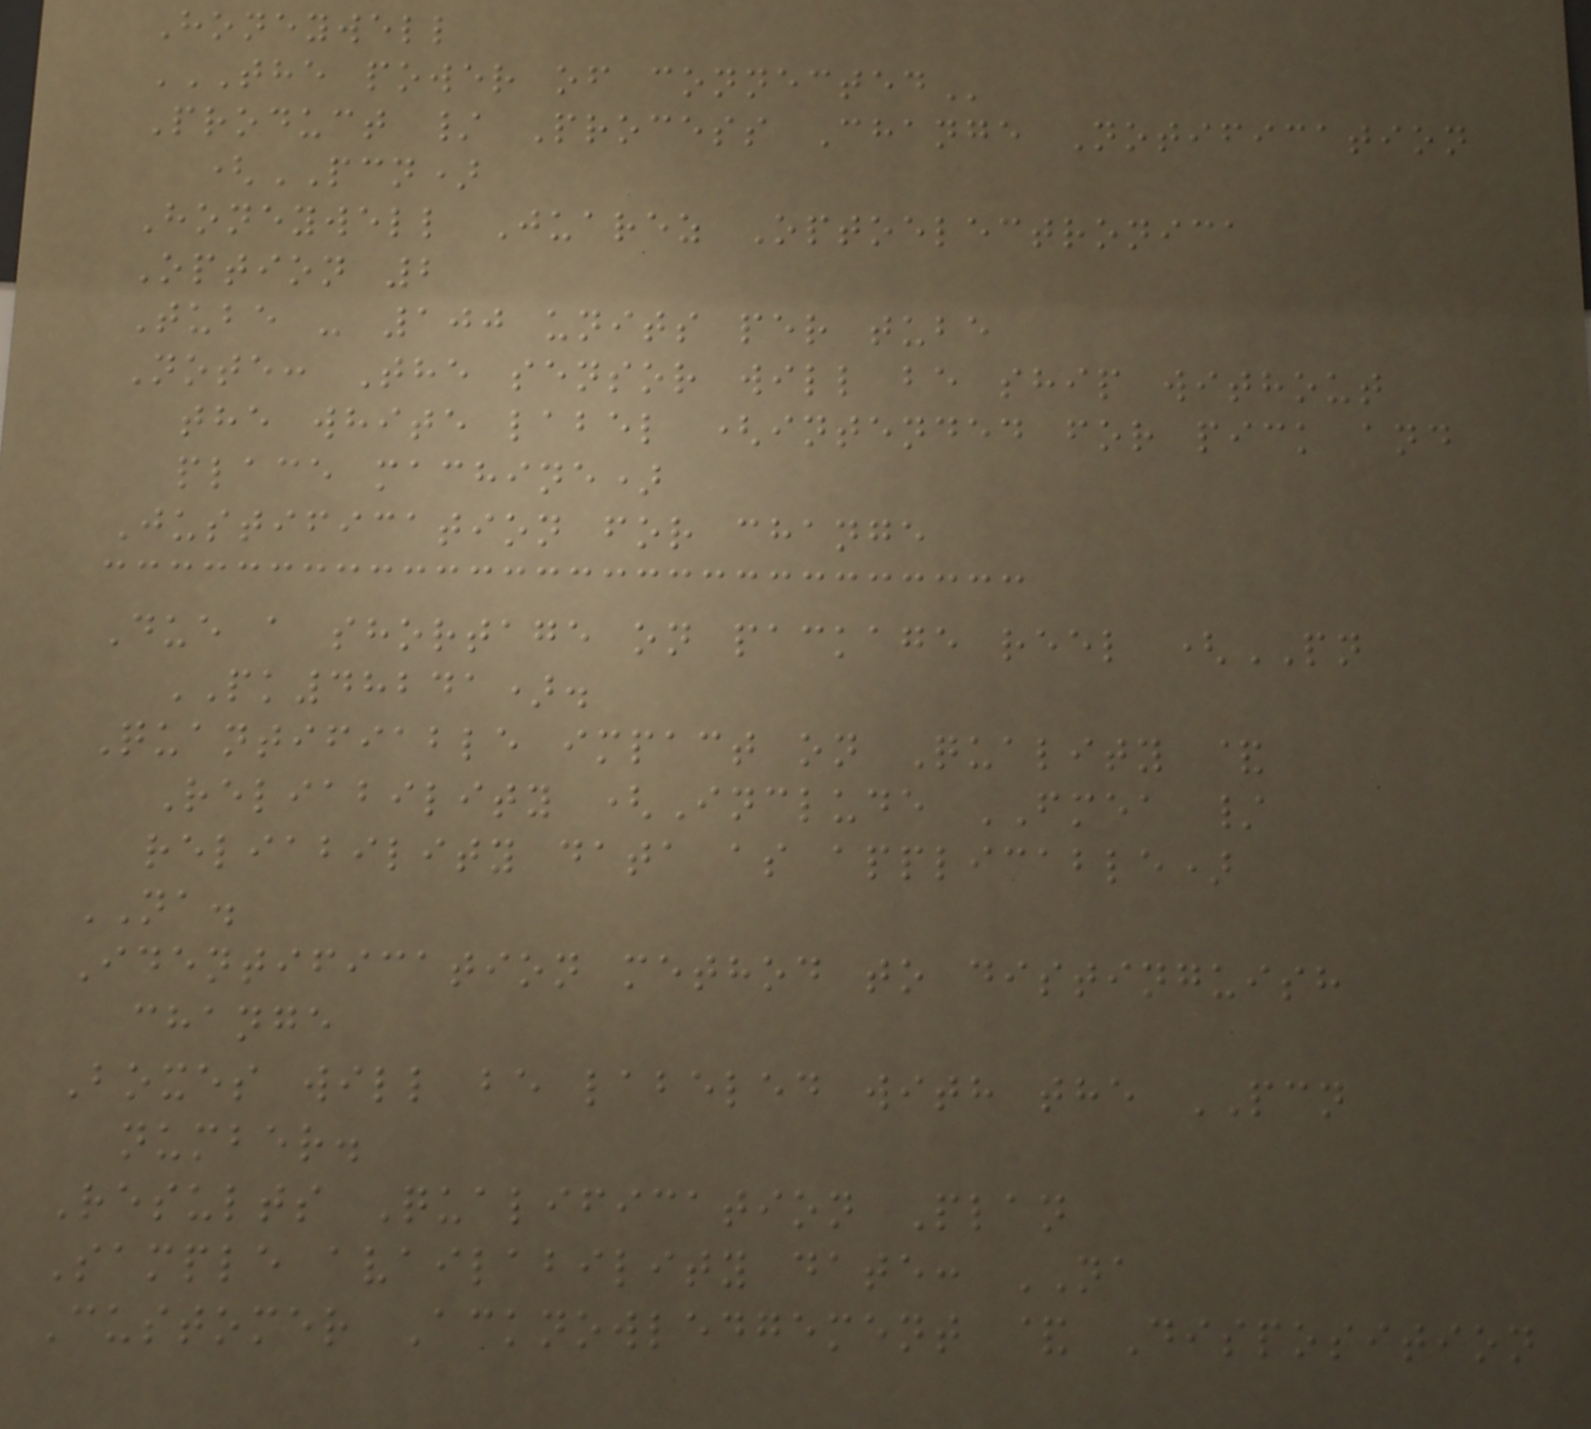Honeywell
THE POWER OF CONNECTED
Product / Process Change Notification
(PCN)
Honeywell Juarez Optoelectronica
Option 2
Tube - 100 units per tube
Note: The sensor will be ship without
the white label (intended for pick and
place machine)
Justification for change
Due a shortage on package reel (PN
PK48241).
Quantifiable impact on Quality &
Reliability (Include FMEA /
reliability data as applicable)
NA.
Identification method to distinguish
change
Boxes will be labeled with the PCN
number.
Results Qualification Plan
Sample availability date: NA
Customer Acknowledgement & Disposition
